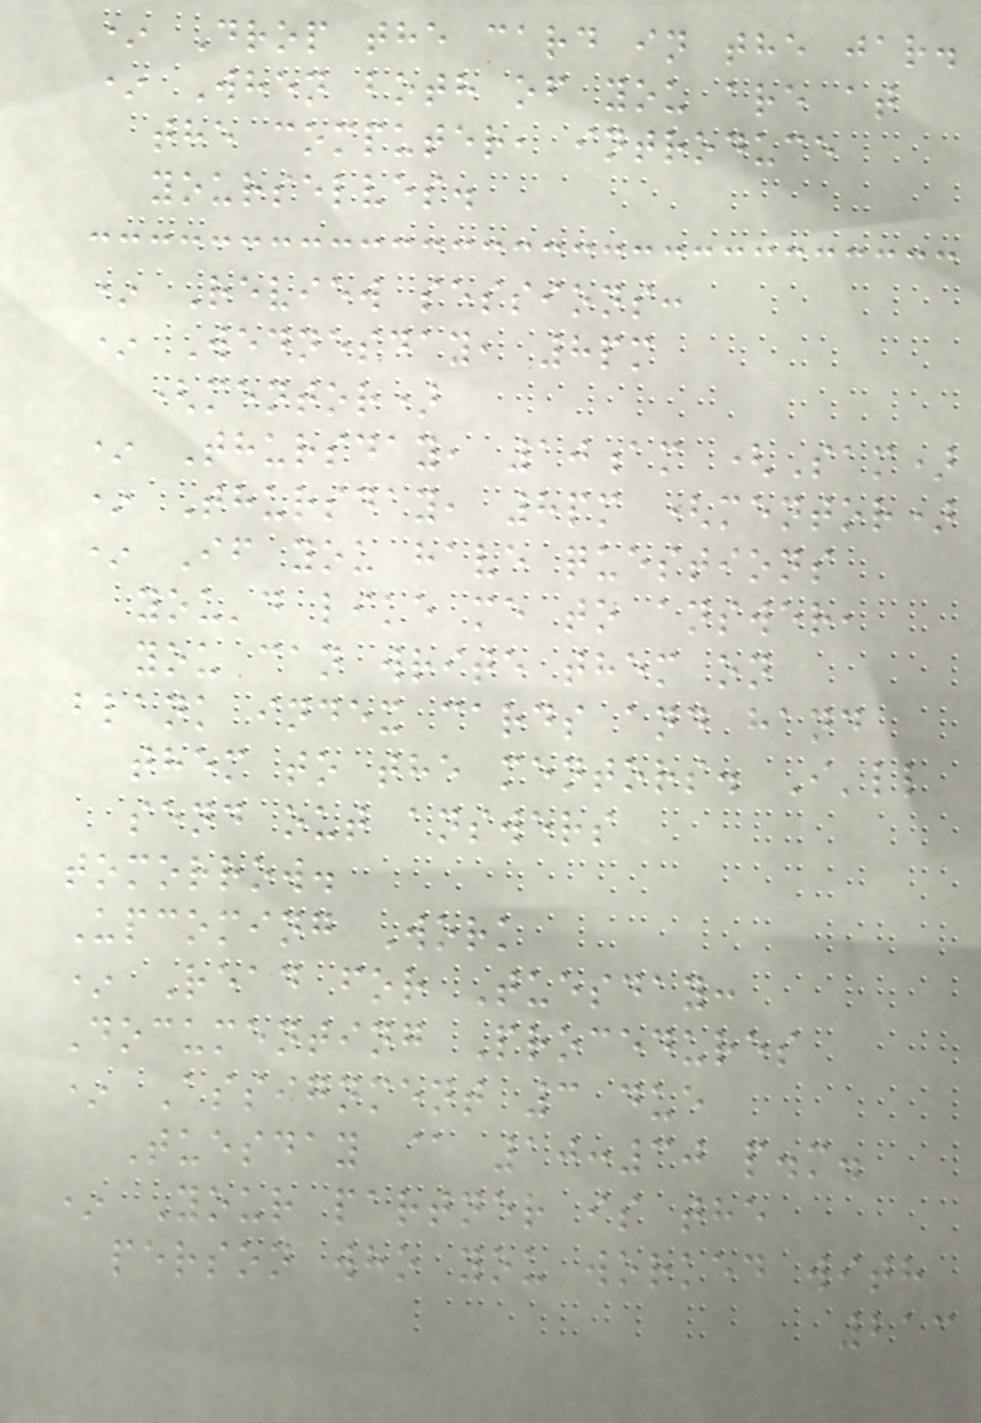* Drop the card in the jar.
* When both of you are at
the computer, introduce
yourselves.
* Review sessions:
* Wednesday, 8pm
(mentor)
* Thursday, 10am (Sam)
* Thursday, 8pm (mentor)
* If you have questions
you'd like me to answer,
you can write them on
blank index cards and hand
them to the mentors. I'll
send out answers
tomorrow.
Upcoming Work
* Read for Tuesday:
Documenting Procedures
* Assignment 3 due
Tuesday @ 10:30 p.m.
* Your partner is the
person who you worked with
213
